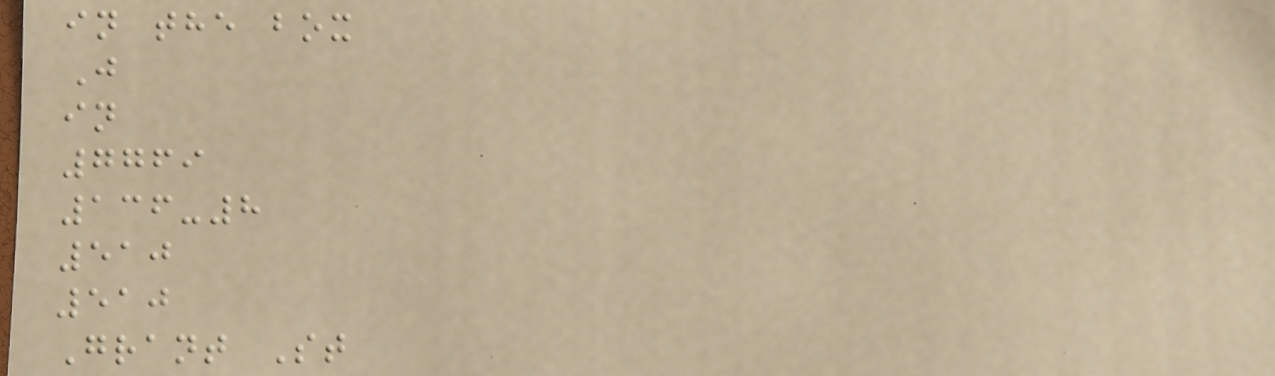in the box
J
in
7769
136-8
510
510
Grant St
